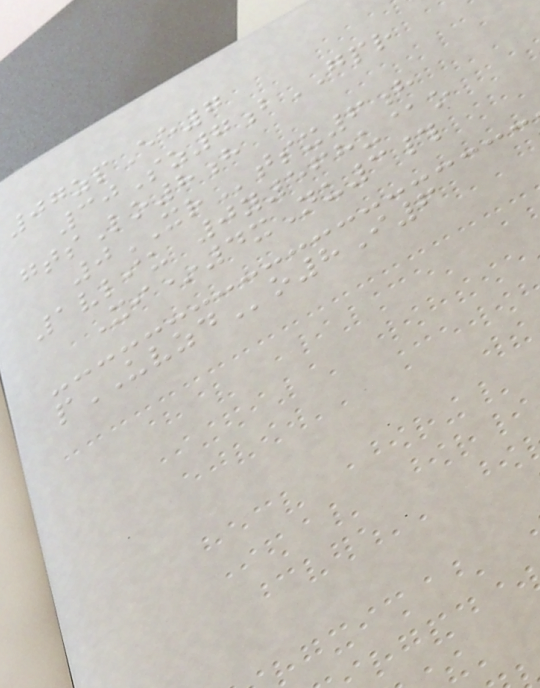07zpEe7
30Sz7bGPR
gtsLo8h
0XRtsx6h
1vliu 0y568u@o
Xi*4xNu3#
pUVZDo8I6
